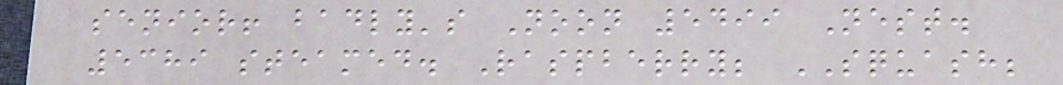senior! badly's Noon 5499 Nest.
5389 steamed. Raspberry; SQUASH;
